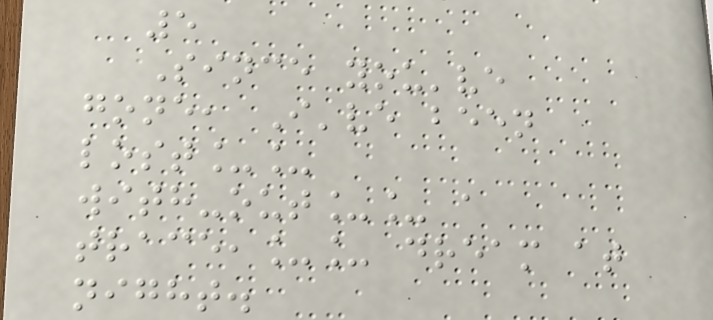5
Since you've
gone, I've been
lost__
with-out__ a
trace,__ dream at
night.
